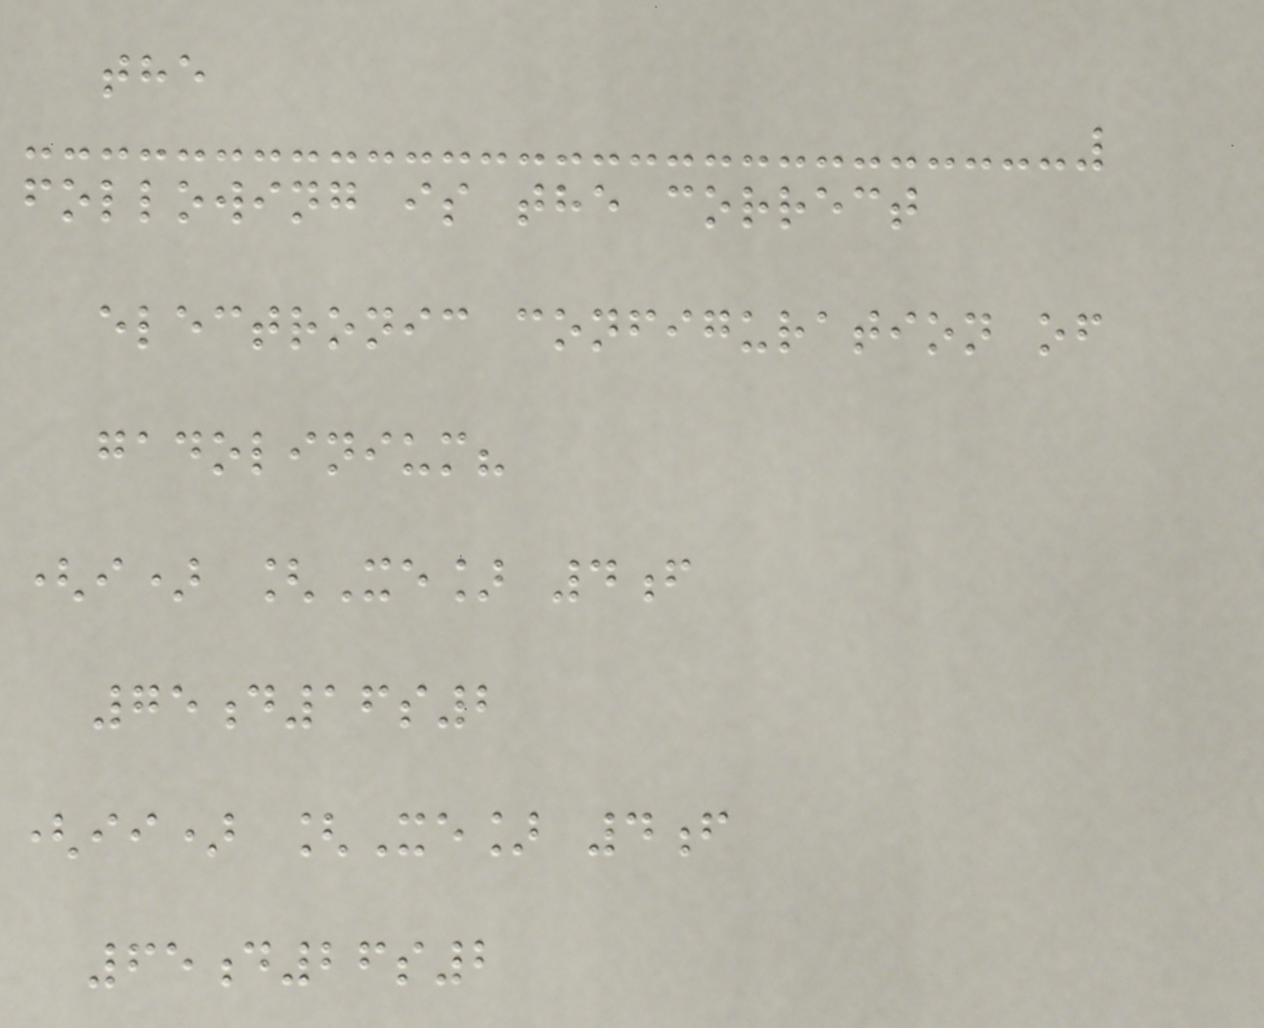the
following is the correct
electronic configuration of
gadolinium?
(i) [Xe] 4f
75d16s2
(ii) [Xe] 4f
65d26s2
